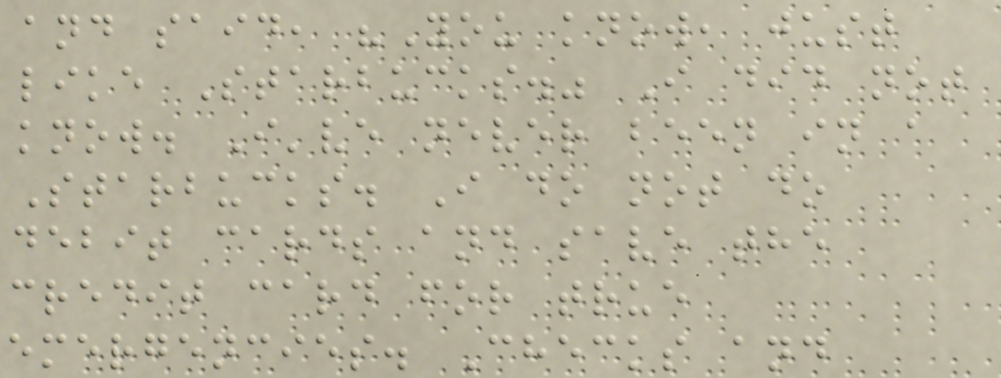and said, "You know, just
like Starbucks." I did not
know. I've never been in a
Starbucks. I do not do
debit cards and save the
credit card for true
emergencies. Checks and
